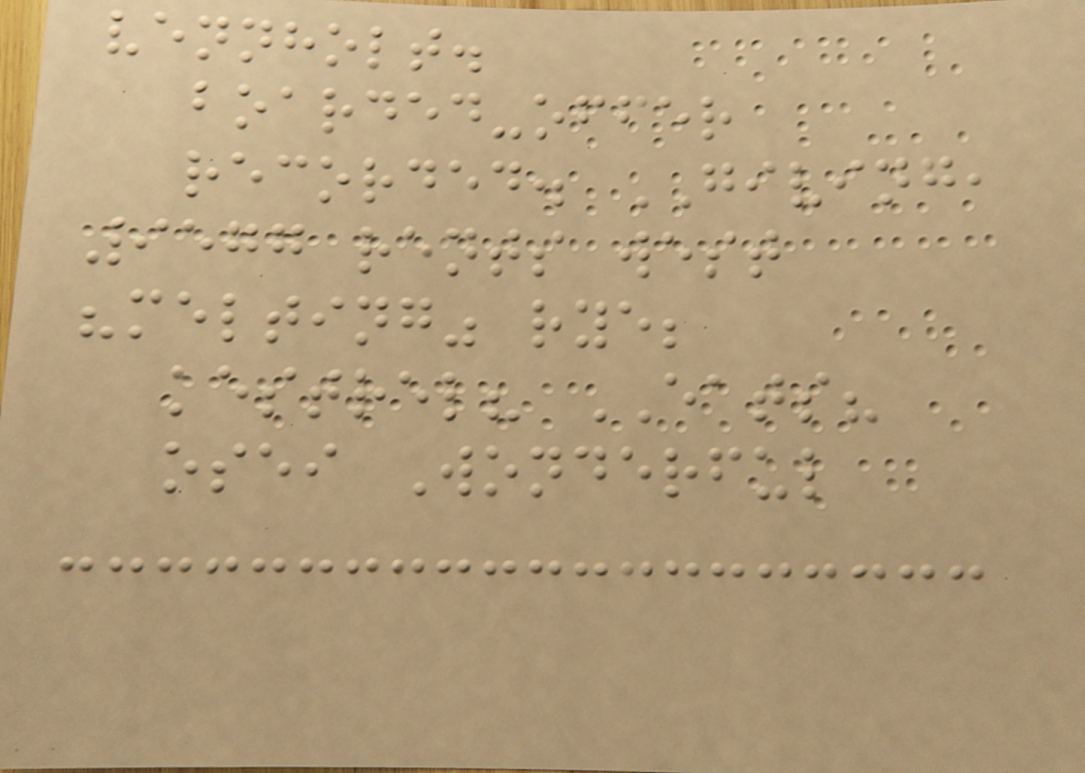vennholt.
boarded-offer
recorded. GIVING,
9577 rents west
"melting" rye;
kestrel? EATS?
osei Wonderful
